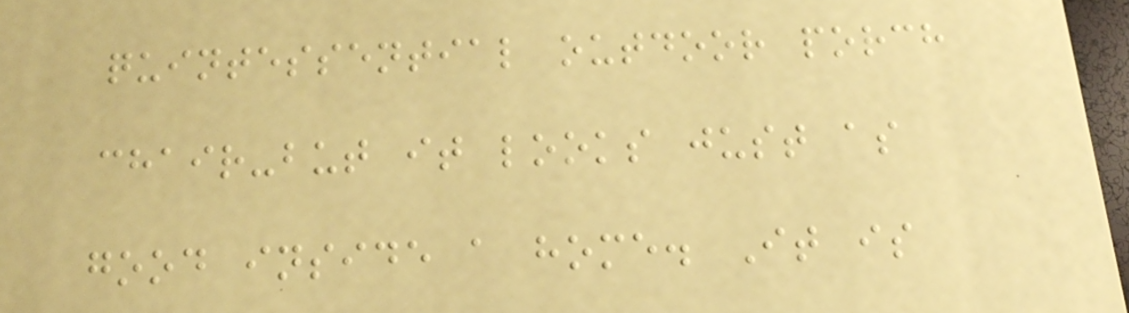quintessential outdoor porch
chair-but it looks just as
good inside a home. It is
